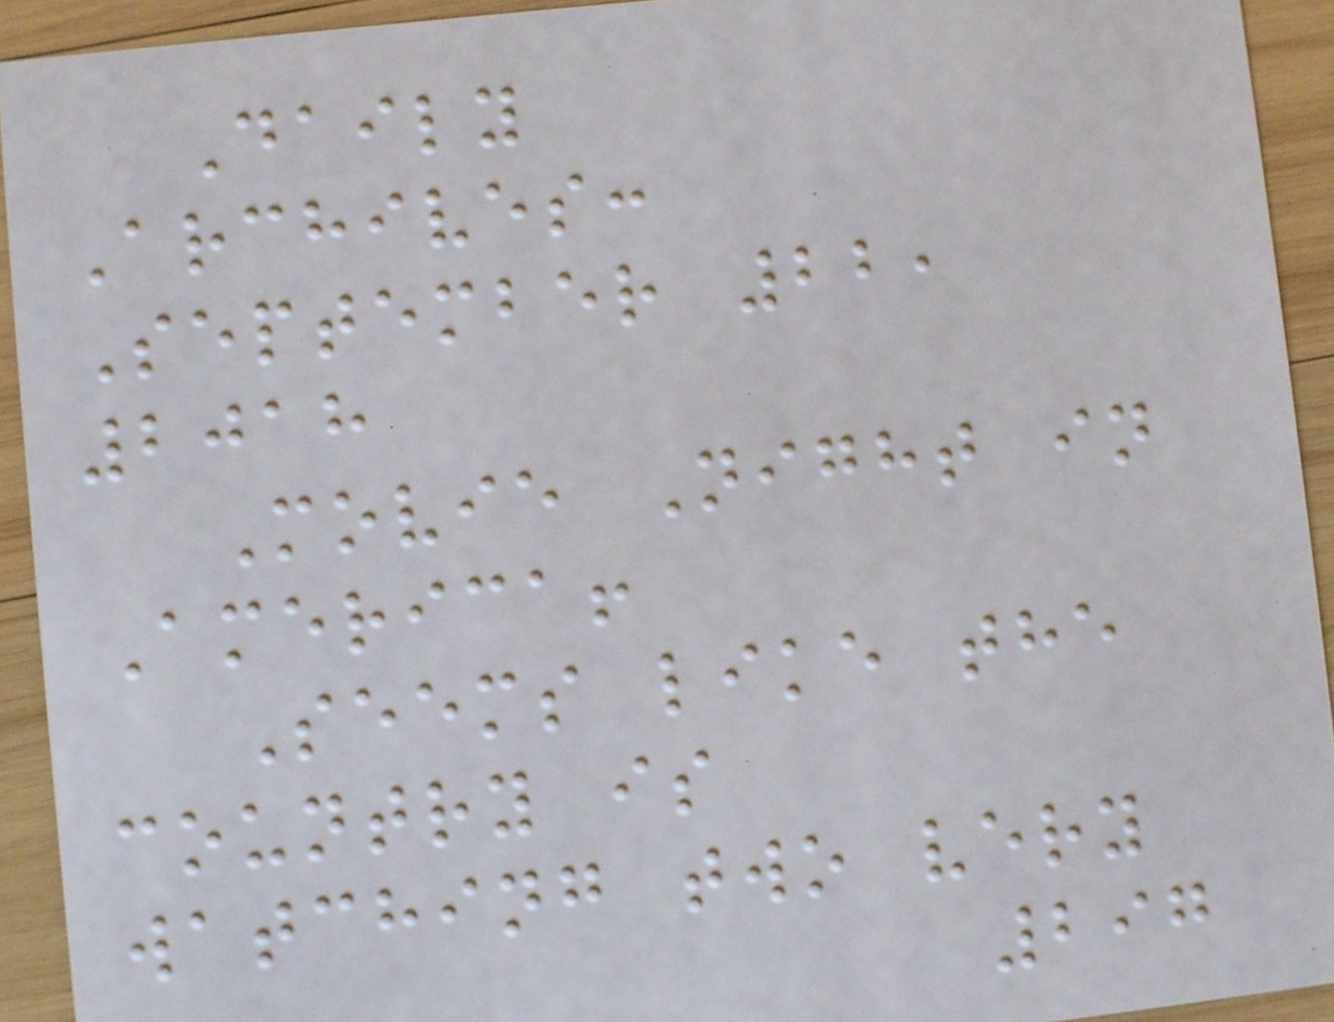Daily
Archives:
September 22,
2018
Movie Night in
America!
Seems like the
country is
watching two very
297
